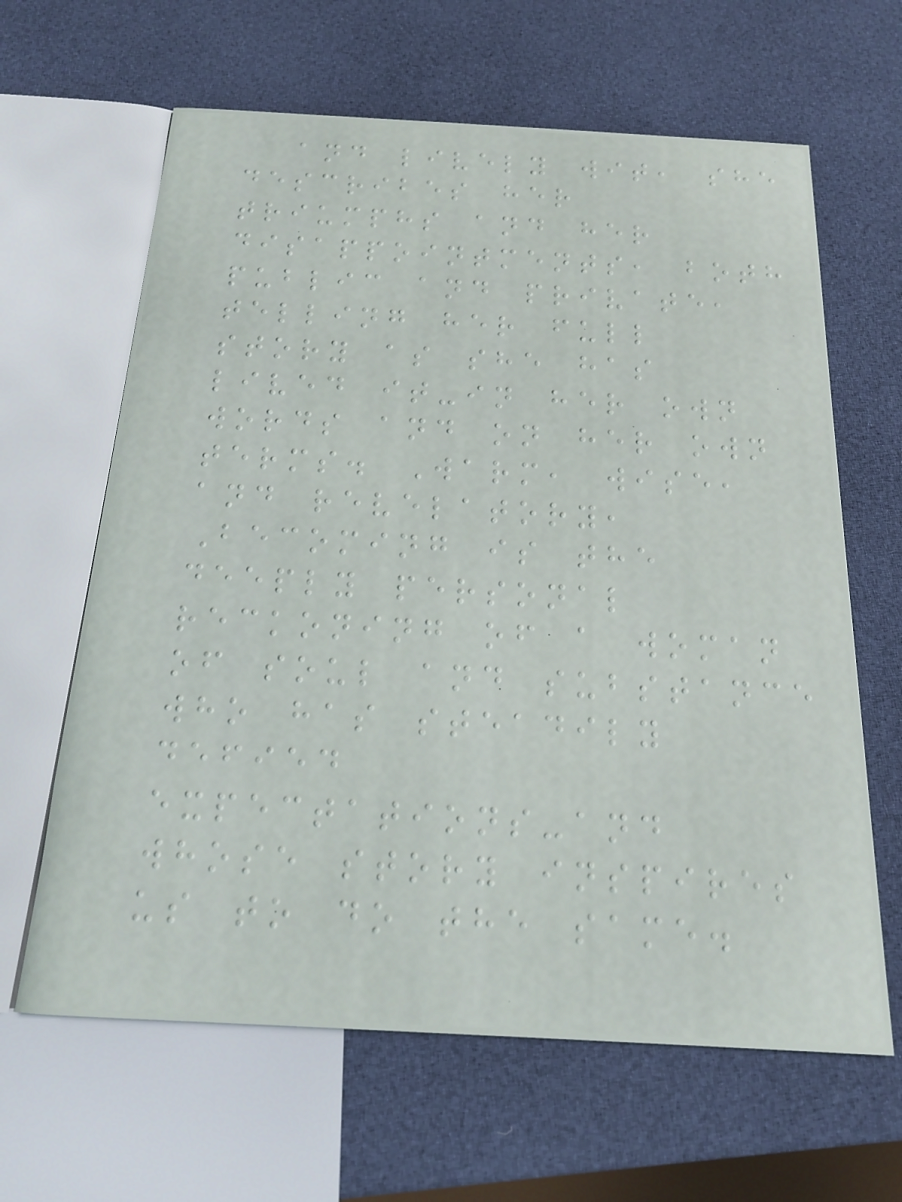and lively wit, she
describes her
triumphs and her
disappointments, both
public and private,
telling her full
story as she has
lived it-in her own
words and on her own
terms. Warm, wise,
and revelatory,
Becoming is the
deeply personal
reckoning of a woman
of soul and substance
who has steadily
defied
expectations-and
whose story inspires
us to do the same.
